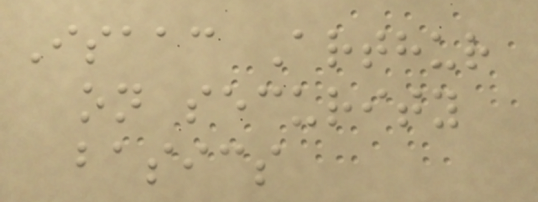Isaac Arthur
on security
basics
